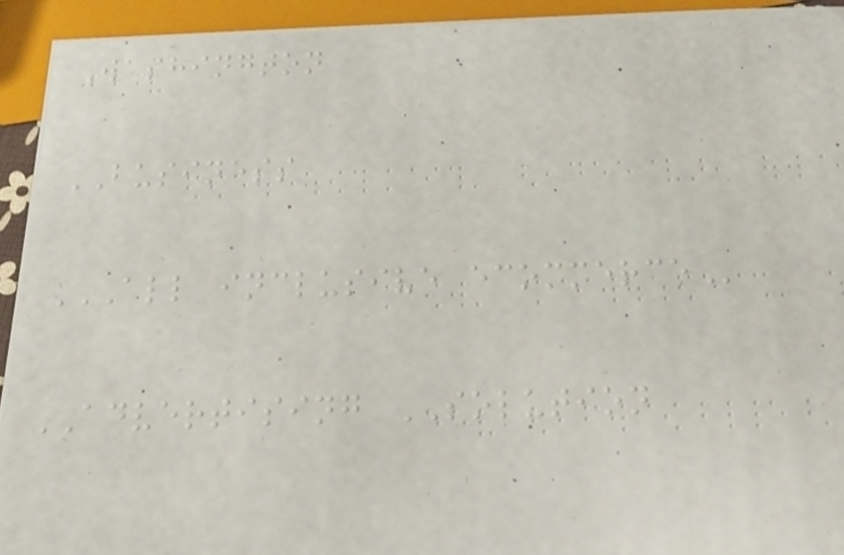Washington
BUSINESS
ALL INCLUSIVE ECOMMERCE
ADVERTISING SOLUTION
